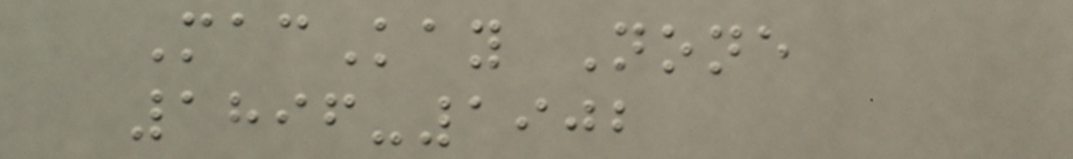MacKay None
1896-1902
